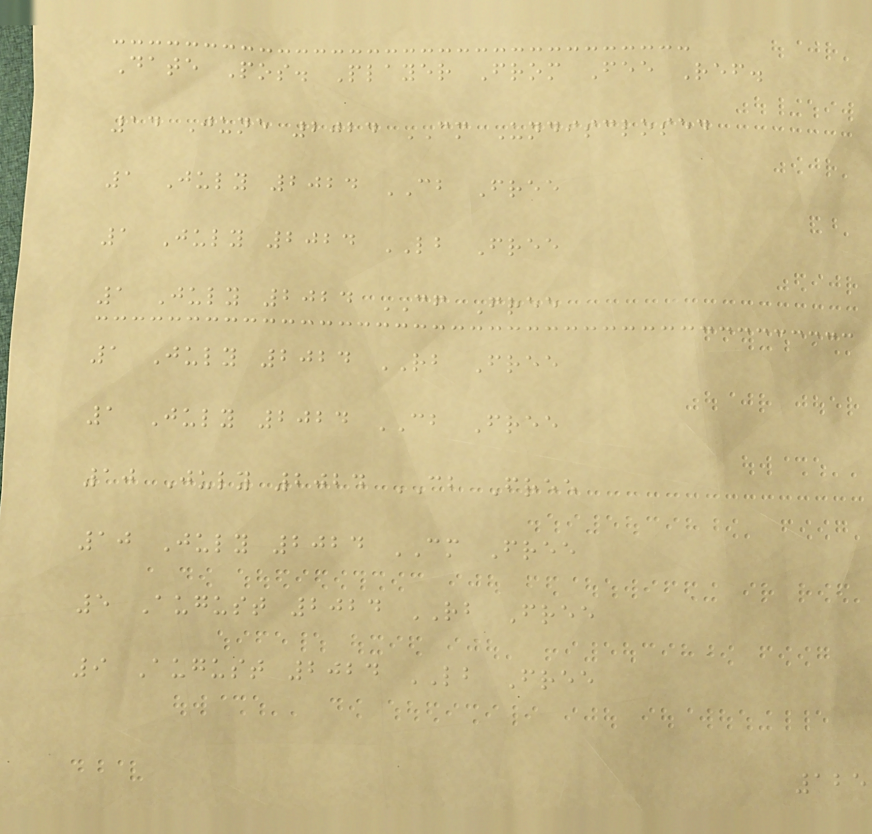Date Pos. Player From Fee Ref.
14 June 2024 CM Undisclosed
1 July 2024 CB Free
1 July 2024 LB Free
1 July 2024 CF Free
1 July 2024 RB Free
1 July 2024 CB Free
10 July 2024 CB Free
10 July 2024 CM Free
5 August 2024 RB Free
9 August 2024 LB Free
125
